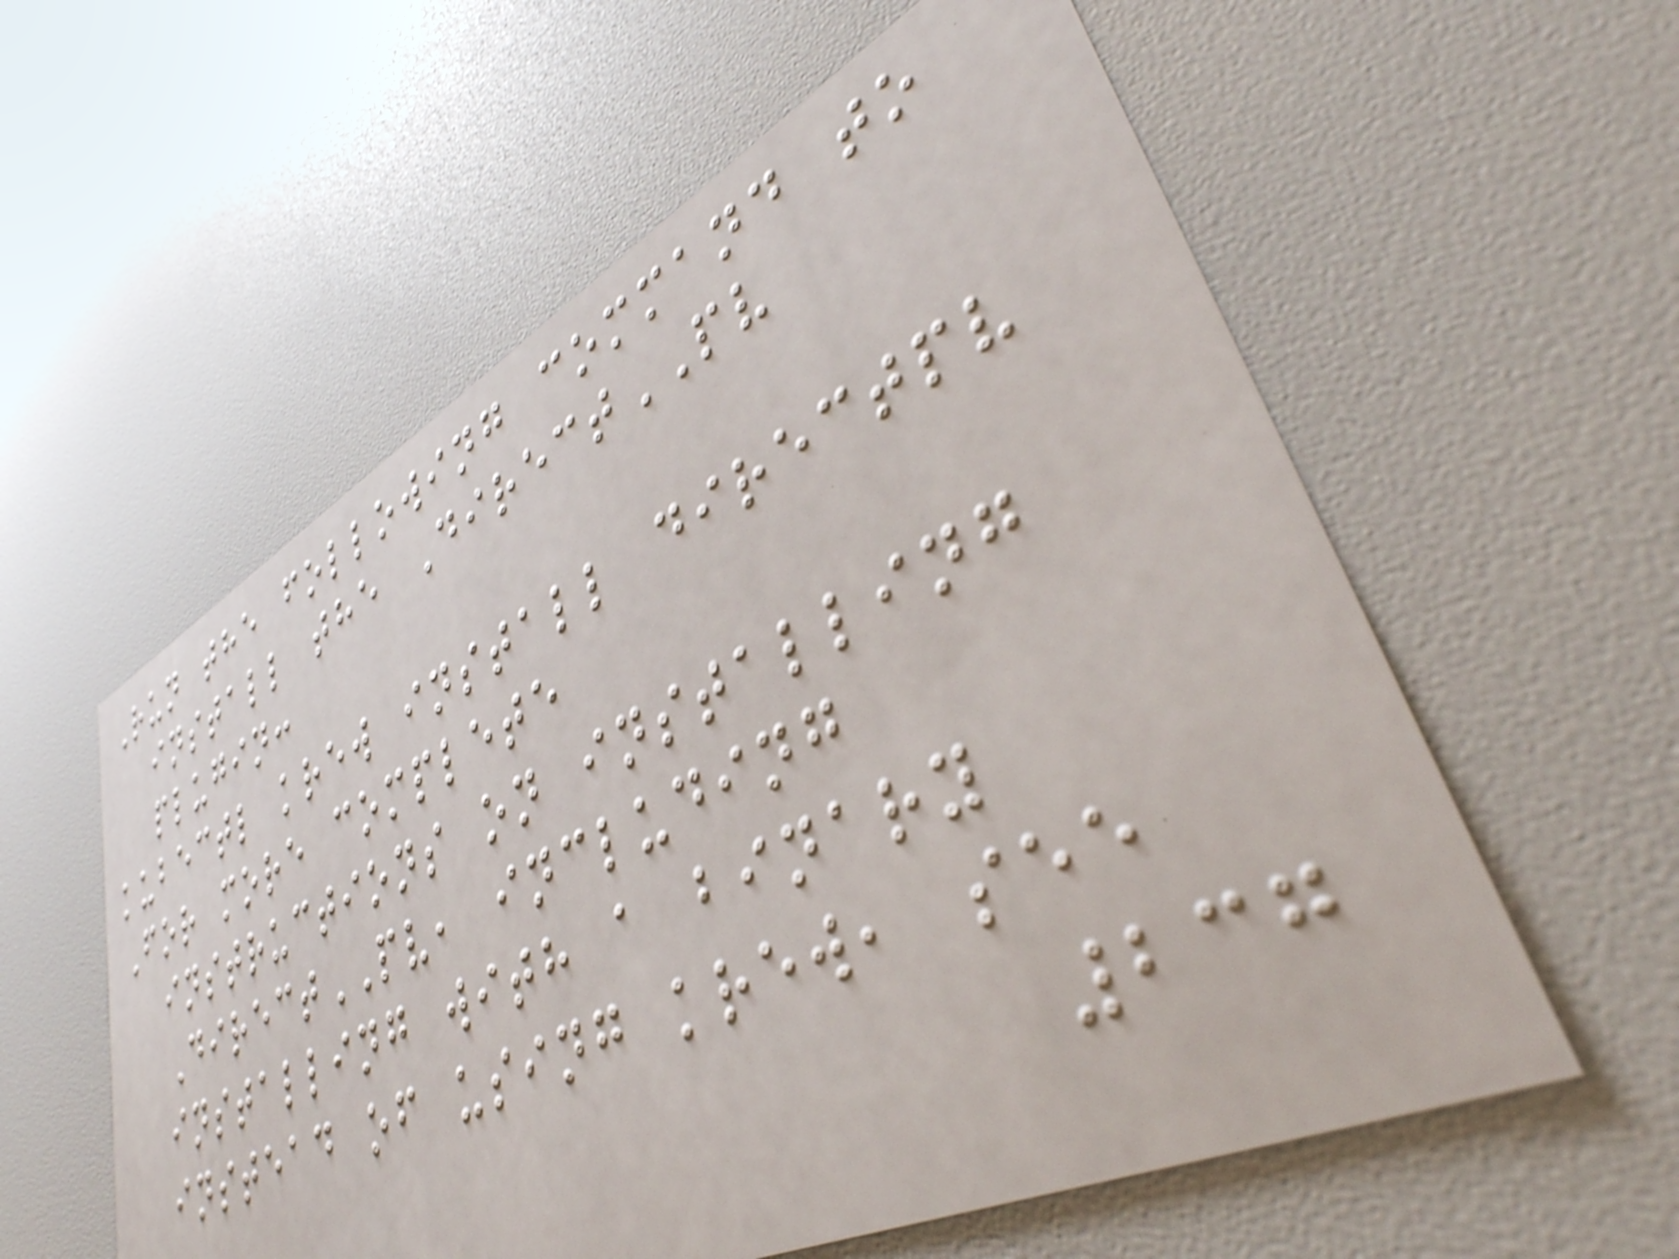Run the following command to
install the DirectPV
plugin:
kubectl krew install directpv
For more complete
instructions on installing
DirectPV, including
installing with a binary
instead of using krew, see
237
